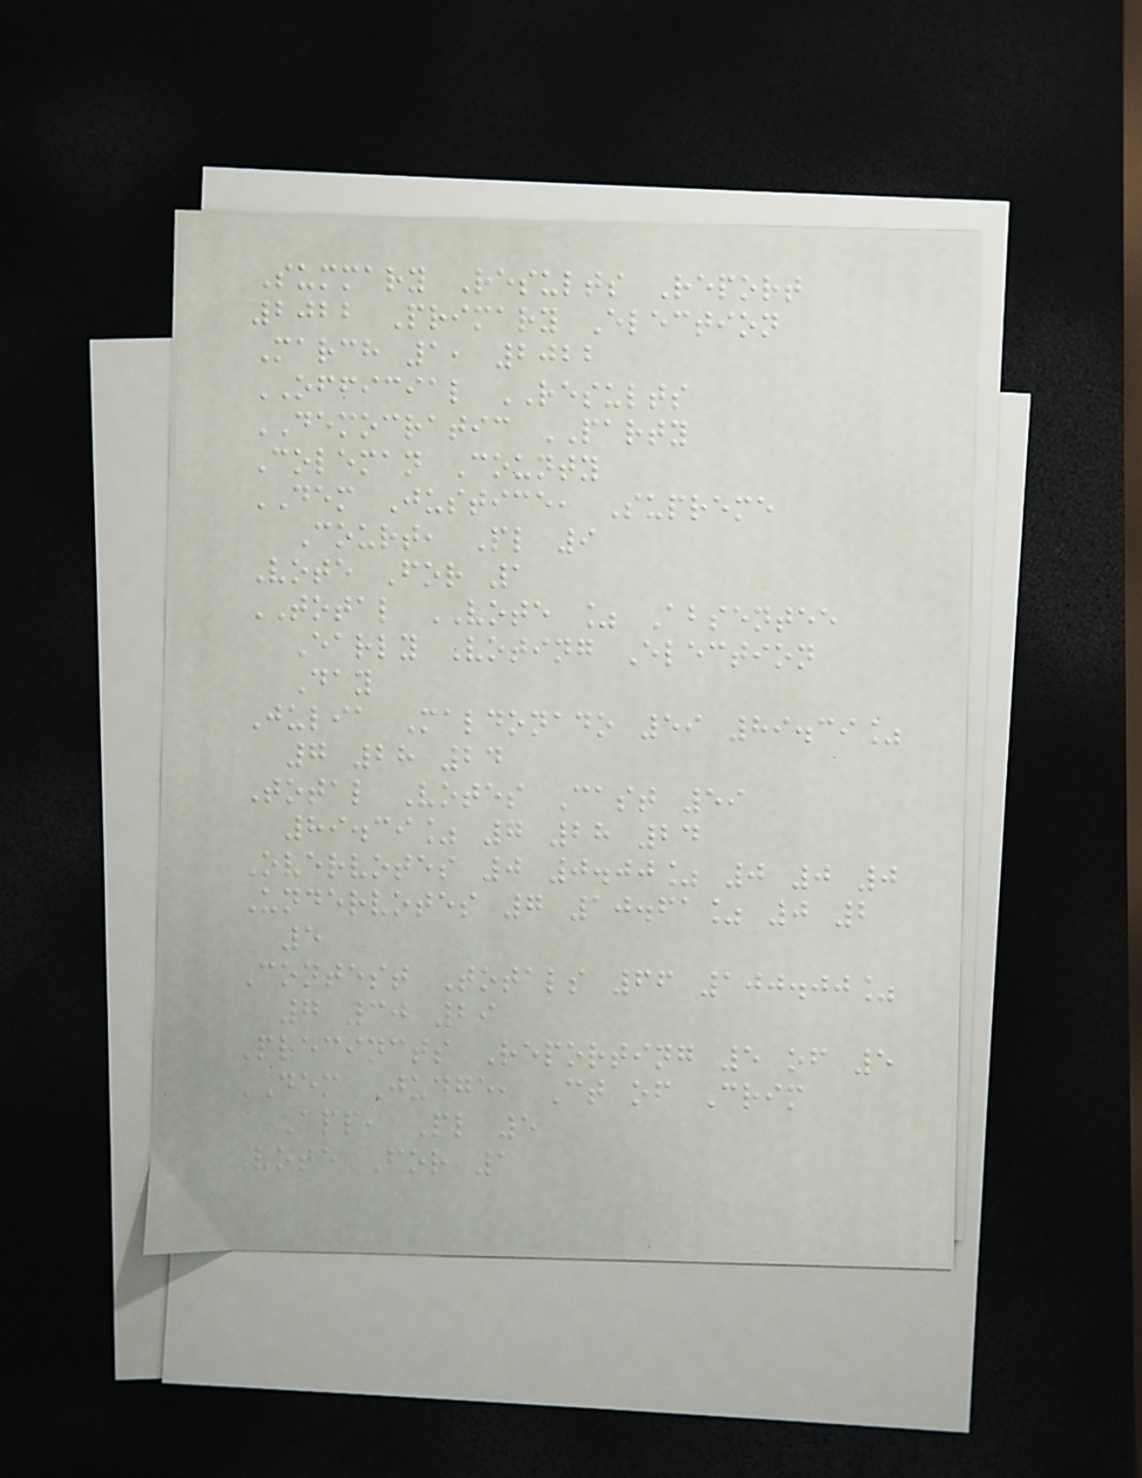Summary Results Report
2022 Primary Election
March 1, 2022
OFFICIAL RESULTS
DEMOCRATIC PARTY
Coleman County
DEM Justice, Supreme
Court, Pl 9
Vote For 1
TOTAL VOTE % Absentee
Early Voting Election
Day
Julia Maldonado 59 89.39%
7 28 24
Total Votes Cast 59
89.39% 7 28 24
Overvotes 0 0.00% 0 0 0
Undervotes 7 10.61% 0 2
5
Contest Totals 66 100.00%
7 30 29
Precincts Reporting 5 of 5
DEM Judge, Ct of Crim
App, Pl 5
Vote For 1
